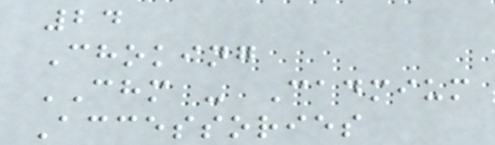24
Choking
CHM - Cadmium
Accessories
